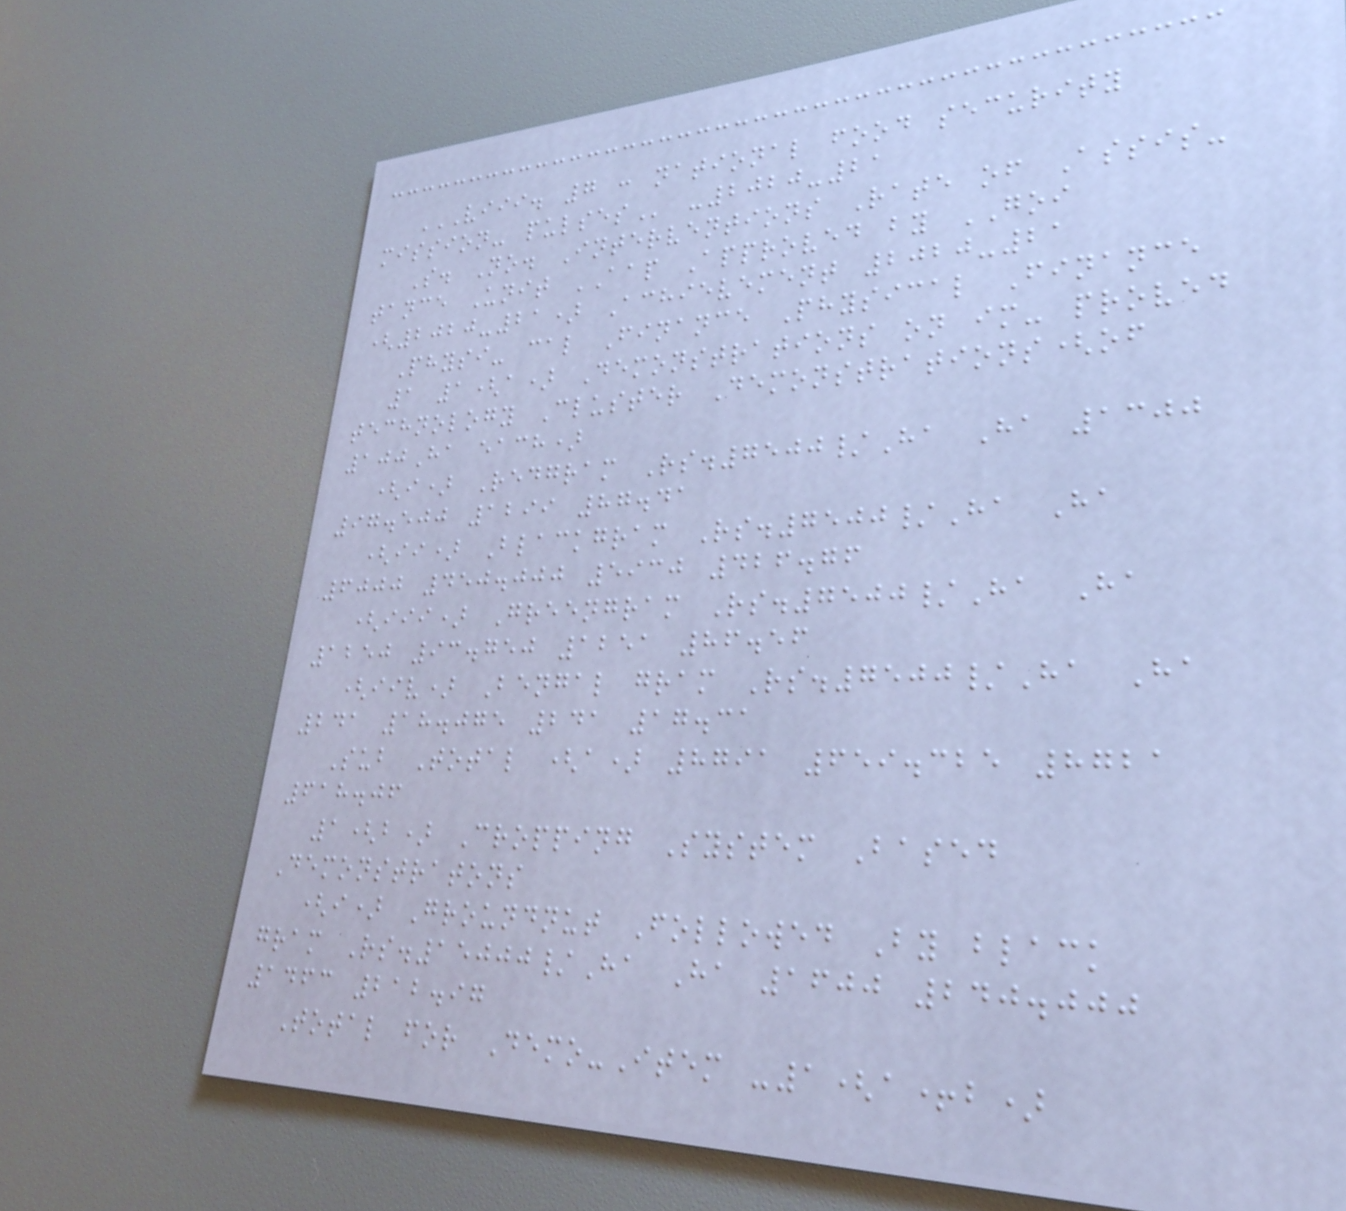VIII. 7 : NATIONAL FOOD SECURITY
MISSION- PULSES -2020-21
S. No. Interventions Rate of Assis-
tance Unit AAP Approved by GOI
(2020-21) Achievement 2020-21
Physi- cal Finance Physical Finance
1 1(a) Demonstrations on im- proved
technology Cluster Demonstrations(of
100Ha each)
(i) Redgram Rs.7500/Ha Ha 1300
97.500 1299 87.41
(ii) Blackgram Rs.7500/Ha Ha
6000 450.000 5930 426.76
(iii) Greengram Rs.7500/Ha Ha
1250 93.750 1251 86.56
(iiv) Bengal gram Rs.7500/Ha Ha
241 18.075 241 17.31
Sub Total (a) 8791 659.325 8721
618.06
1(b) Cropping System Based
Demonstratons
(i) Groundnut Followed By black
gram Rs.15000/Ha Ha 1600 240.000
1463 212.97
Total for Demo-Item -1(a+b)
